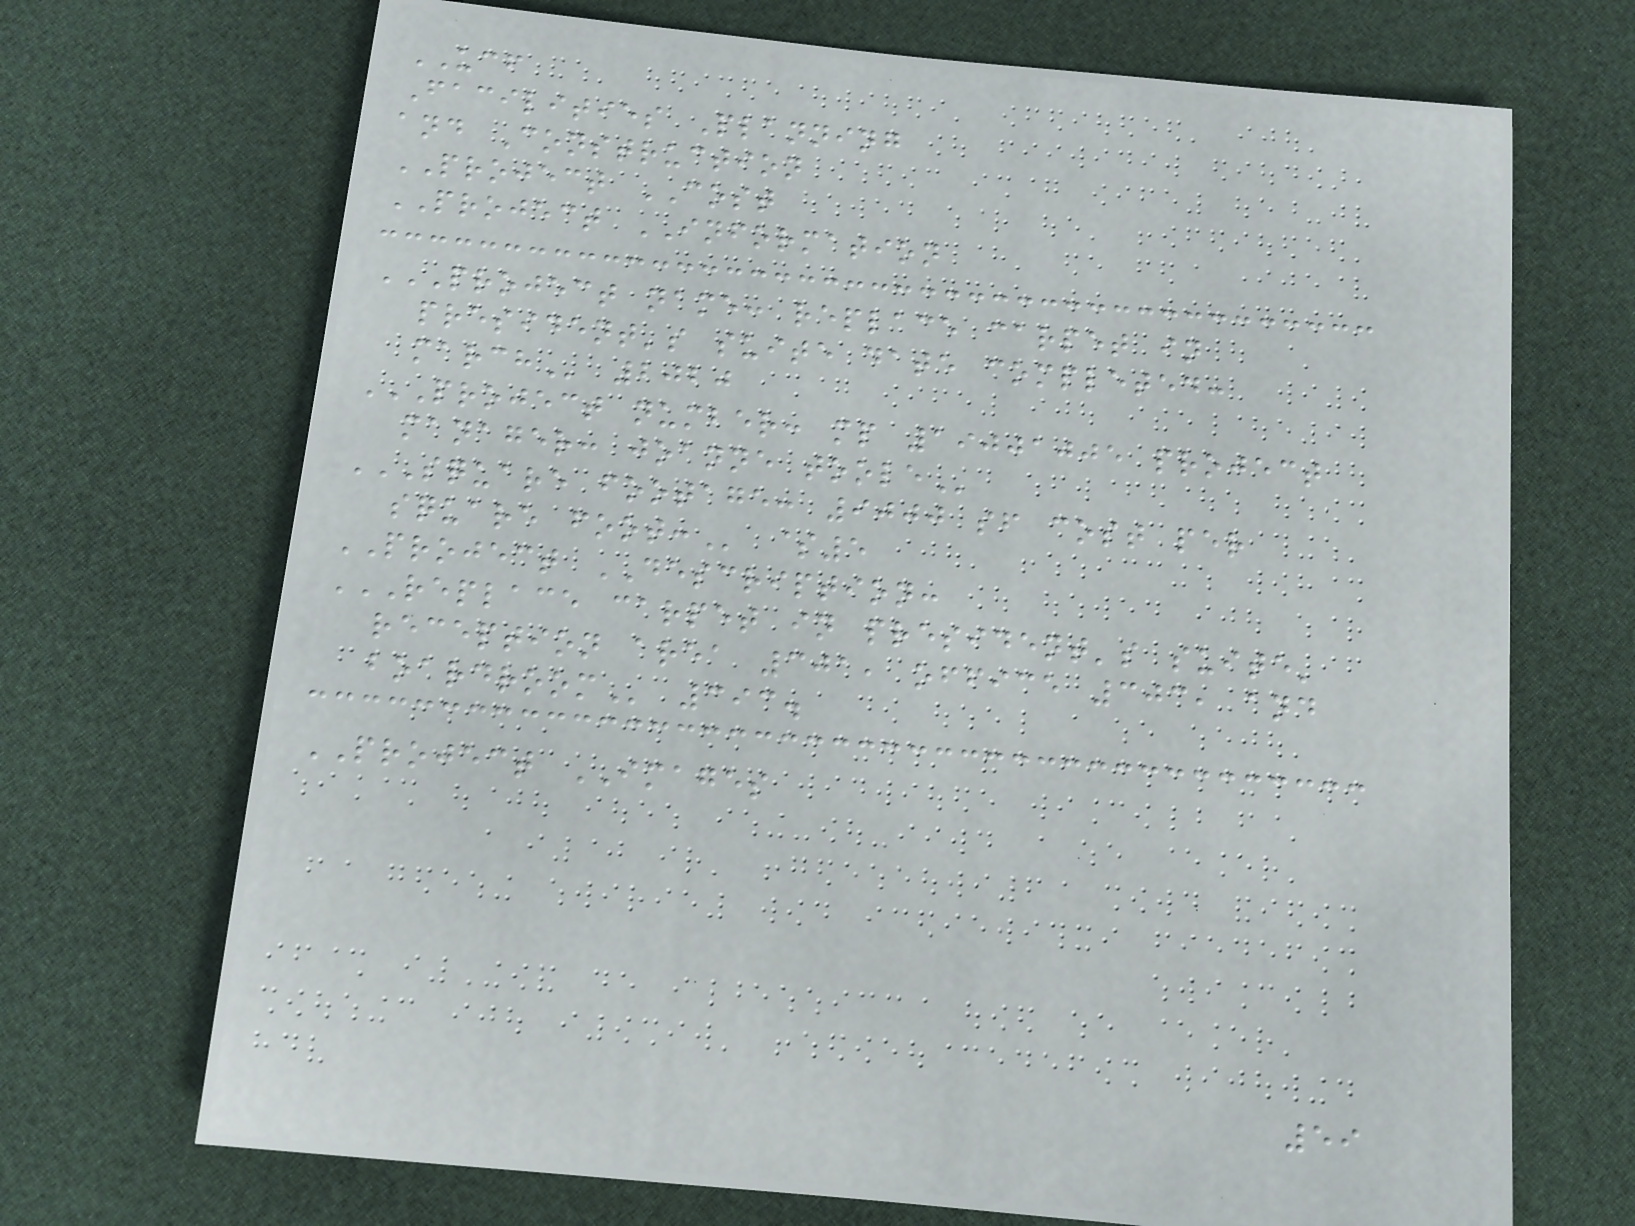UCF
Facilities Planning
and Construction
PROJECT COST
PROJECT INFORMATION
PROJECT NAME: REPLACE CARPET IN
PRESIDENT'S SUITE DATE COMPLETED:
MARCH 2020
PROJECT NUMBER: MP 19001005 PROJECT
MANAGER: JOANNE TOOLE
SQUARE FOOTAGE: 9000 SF COST PER
SQUARE FOOT: $5
PROJECT DESCRIPTION:
REPLACE CARPET IN PRESIDENT'S SUITE'
RECEPTION AREA 301, OFFICE 303, AND
BOARDROOM 393.
PROJECT IMAGES
59
